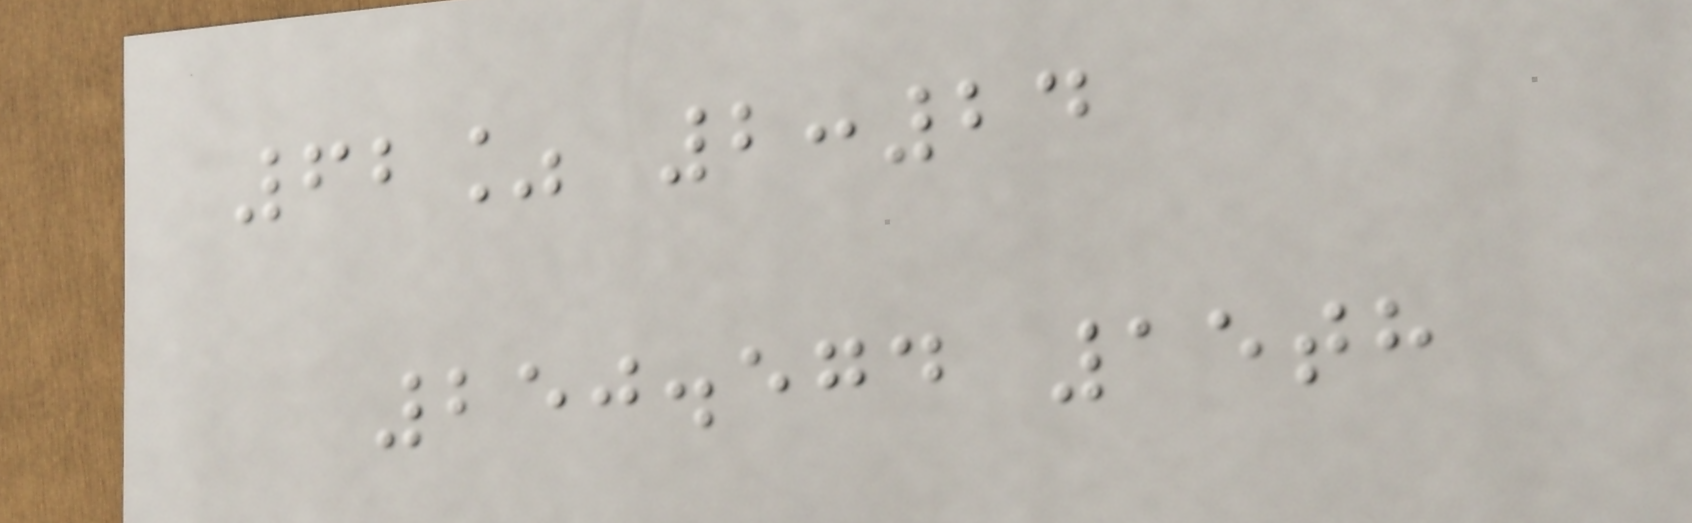62% 2:24
250.574 15th
